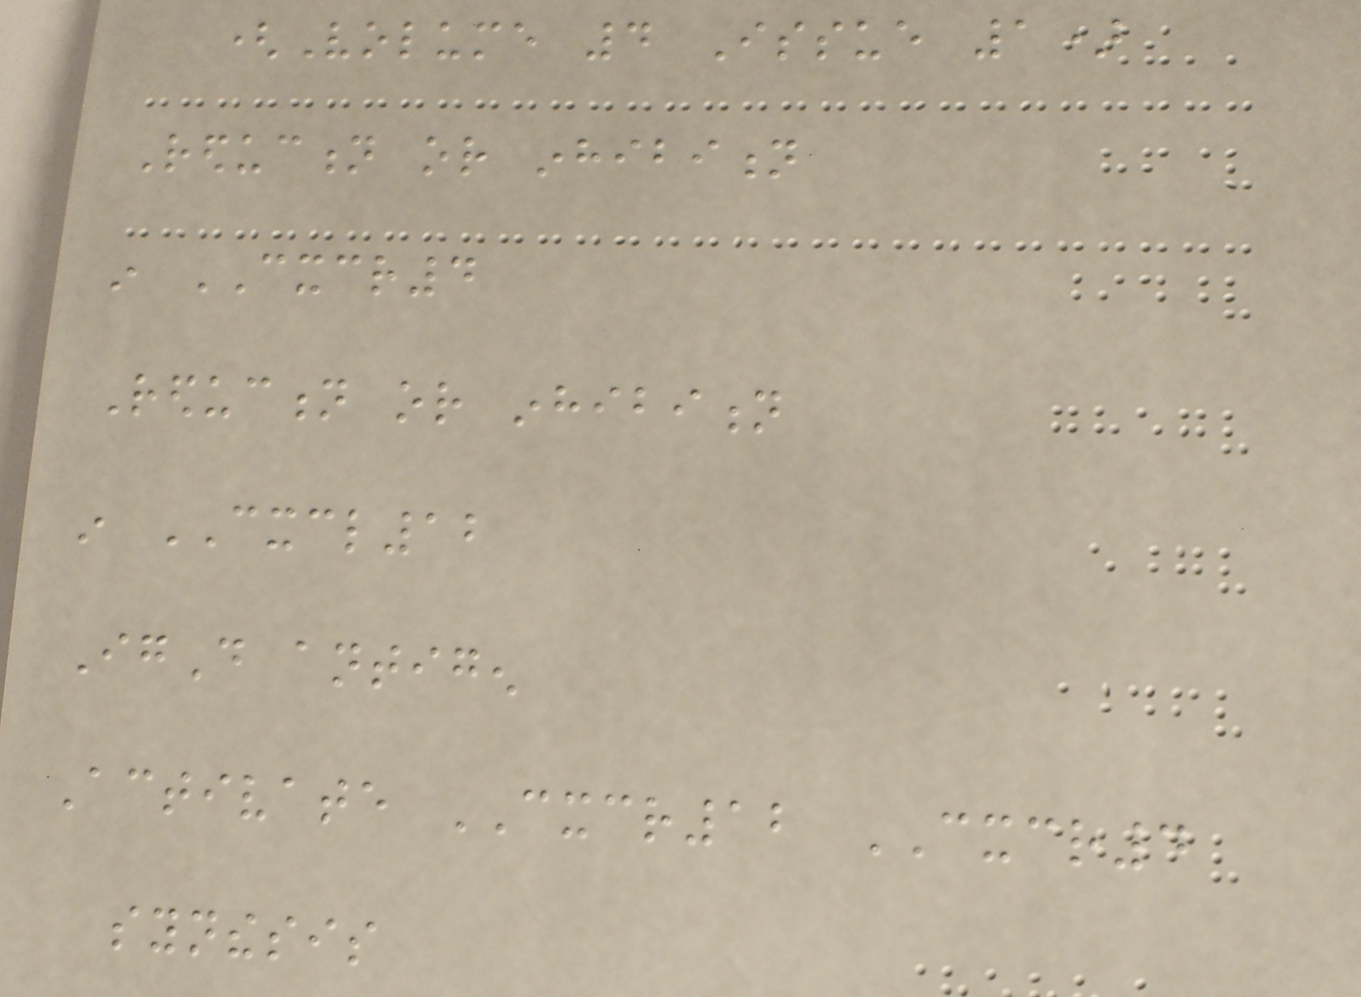(Volume 4 Issue 1)
Reduction or inhibition
in CXCR4
Reduction or inhibition
in CXCL12
IgD antigen
Activate CXCR12 CXCR4
synthesis
